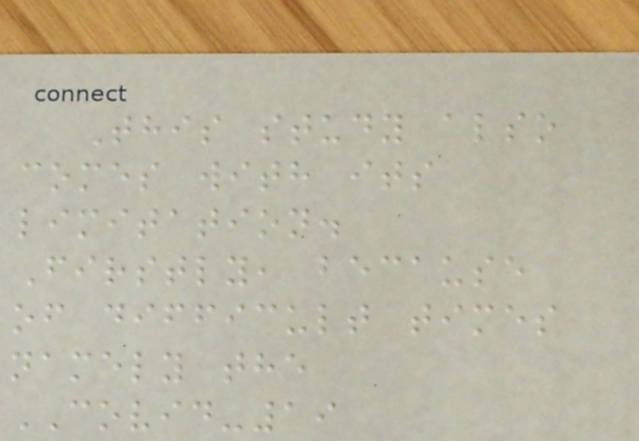This study also
comes with its
limitation.
Firstly, because
of difficult times
namely the
COVID-19
